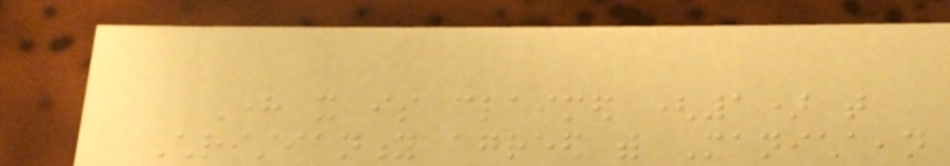Here it is claimed (1) that
Christianity agreed with Manichaean
